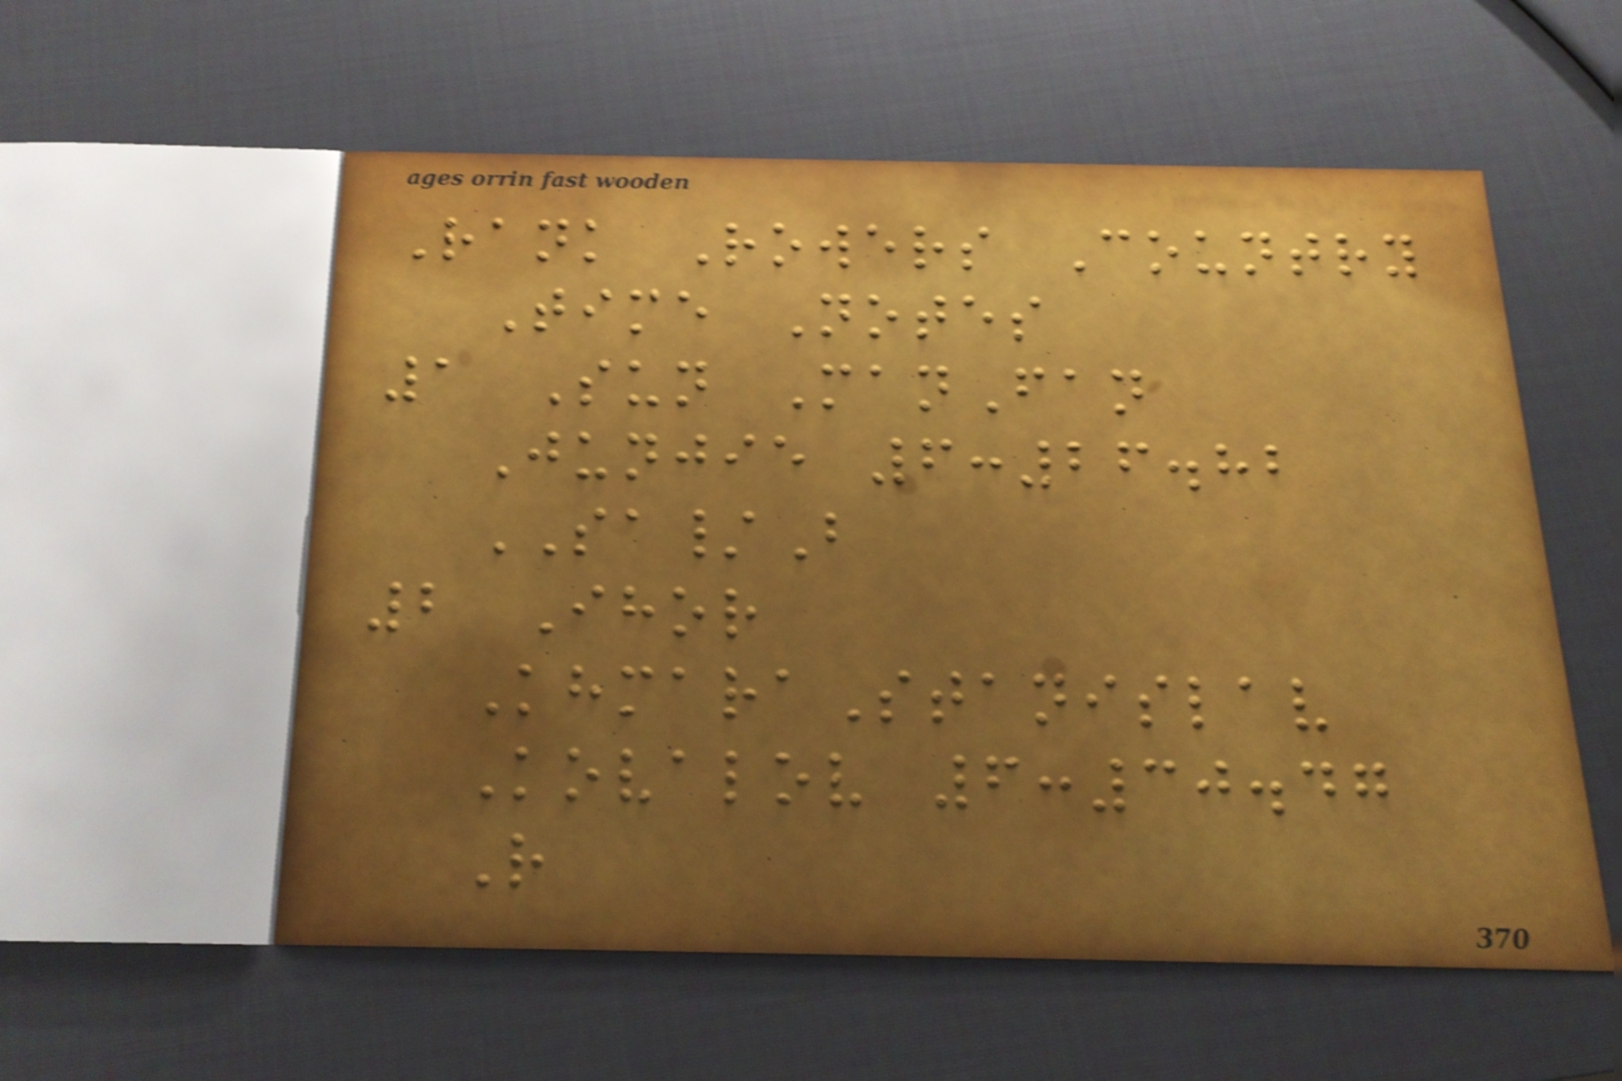Rank Rowers Country
Time Notes
1 Sun ManFan
Junjie 6:26.82
SA/B
2 Ihor
KhmaraStanislav
Kovalov 6:30.47
R
